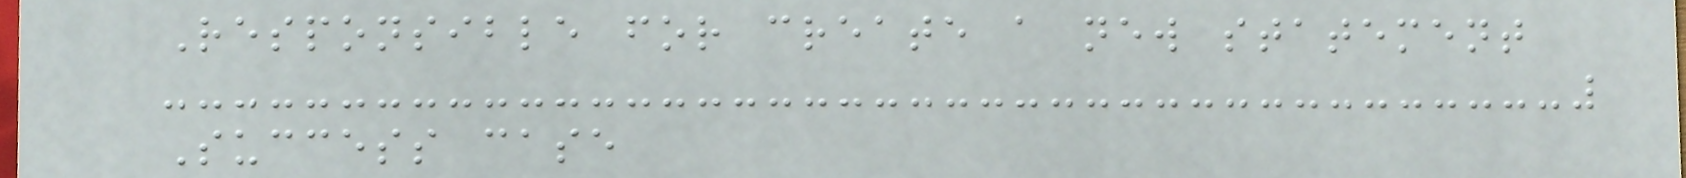Responsible for create a new statement
Success case
